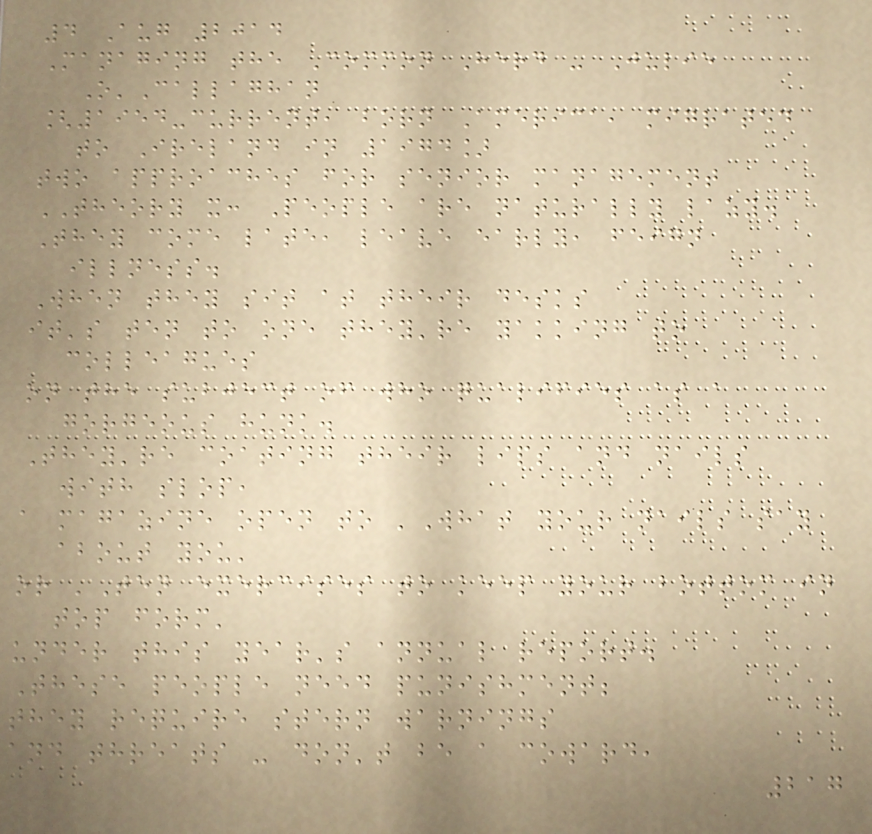4 Aug 2014
Managing the Common Herd - Julie
O'Callaghan
[1954-current, born America, migrated
to Ireland in 1974]
two approaches for senior management
THEORY x: People are naturally lazy.
They come late, leave early, feign
illness.
When they sit at their desks
it's ten to one they're yakking to
colleagues
on the subject of who qualifies as a
gorgeous hunk.
They're coating their lips and nails
with slop,
a magazine open to 'What your nails say
about you'
or 'Ten exercises to keep your bottom in
top form'
under this year's annual report.
These people need punishment;
they require stern warnings
and threats - don't be a coward,
217
